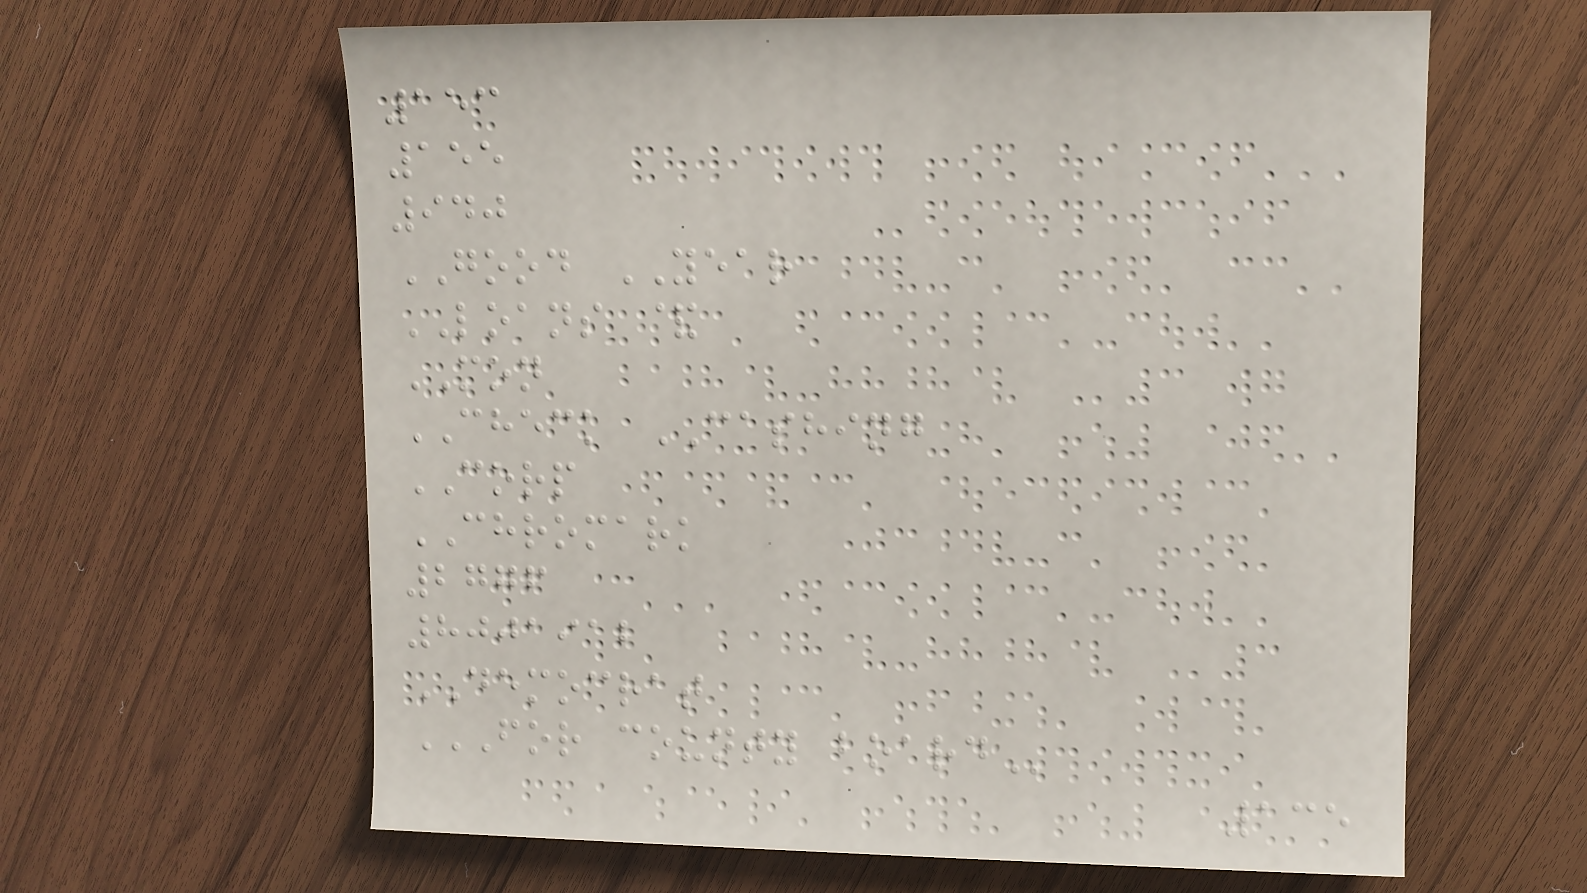153
155
940
GOOD YEAR
LOANS &
MON
CHECK CASHING
CORP
CHROMARK
2776
8001912
DEMOCRAT
FOR COUNTY BOARD
135
